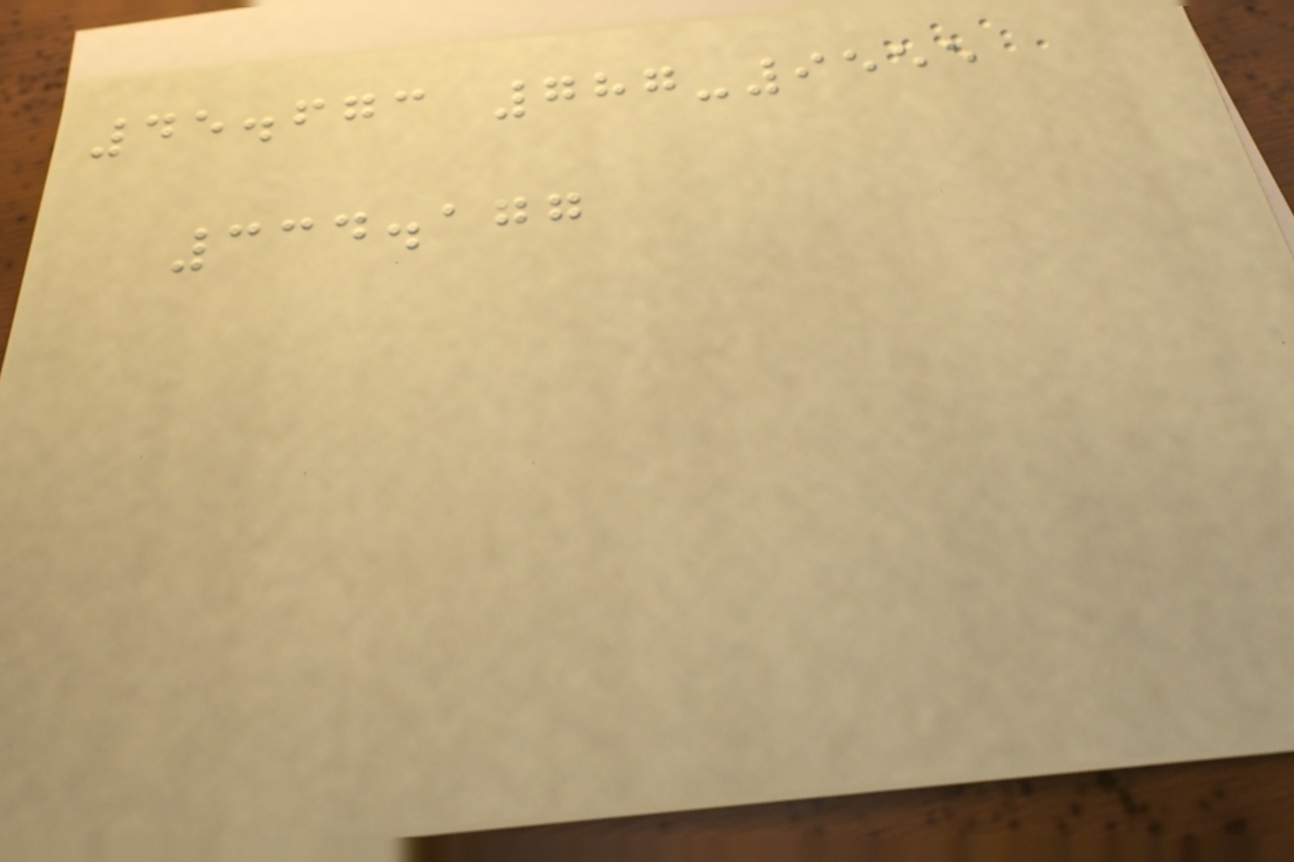45.673 787-9555
334.177
